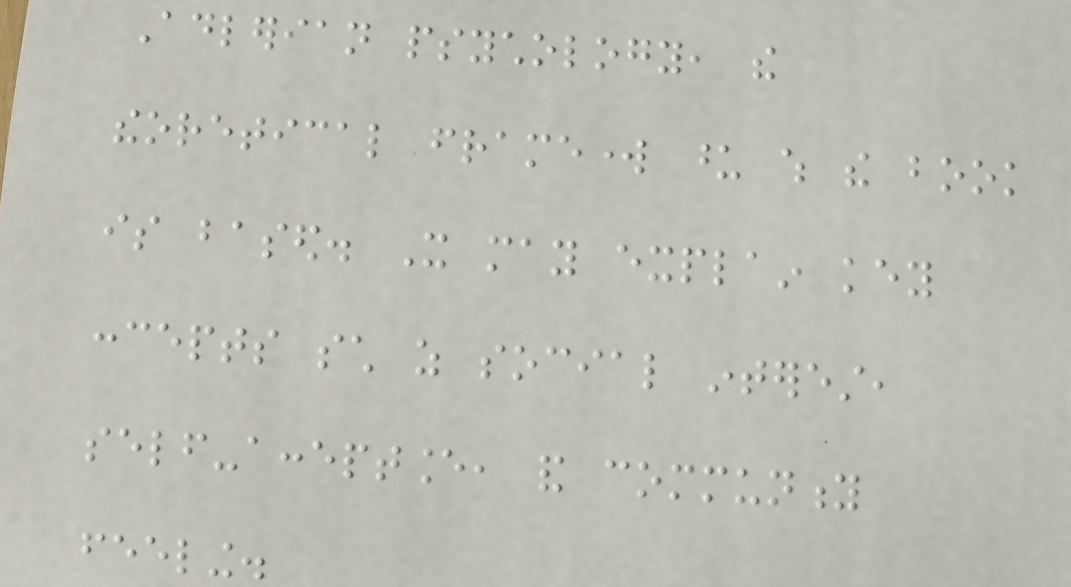Adlerian psychology, the
theoretical framework upon which the book
is based. It may explain key
concepts such as social interest,
self-acceptance, and community
feeling.
